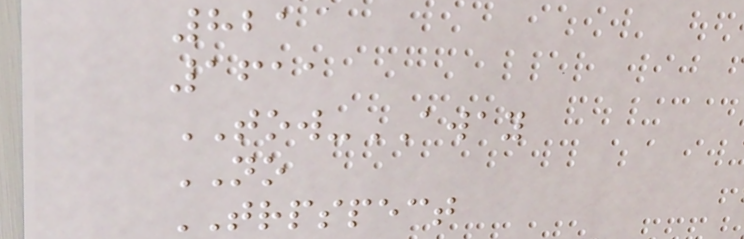821
1611
TOW-AWAY
NO
TRPSPECT
